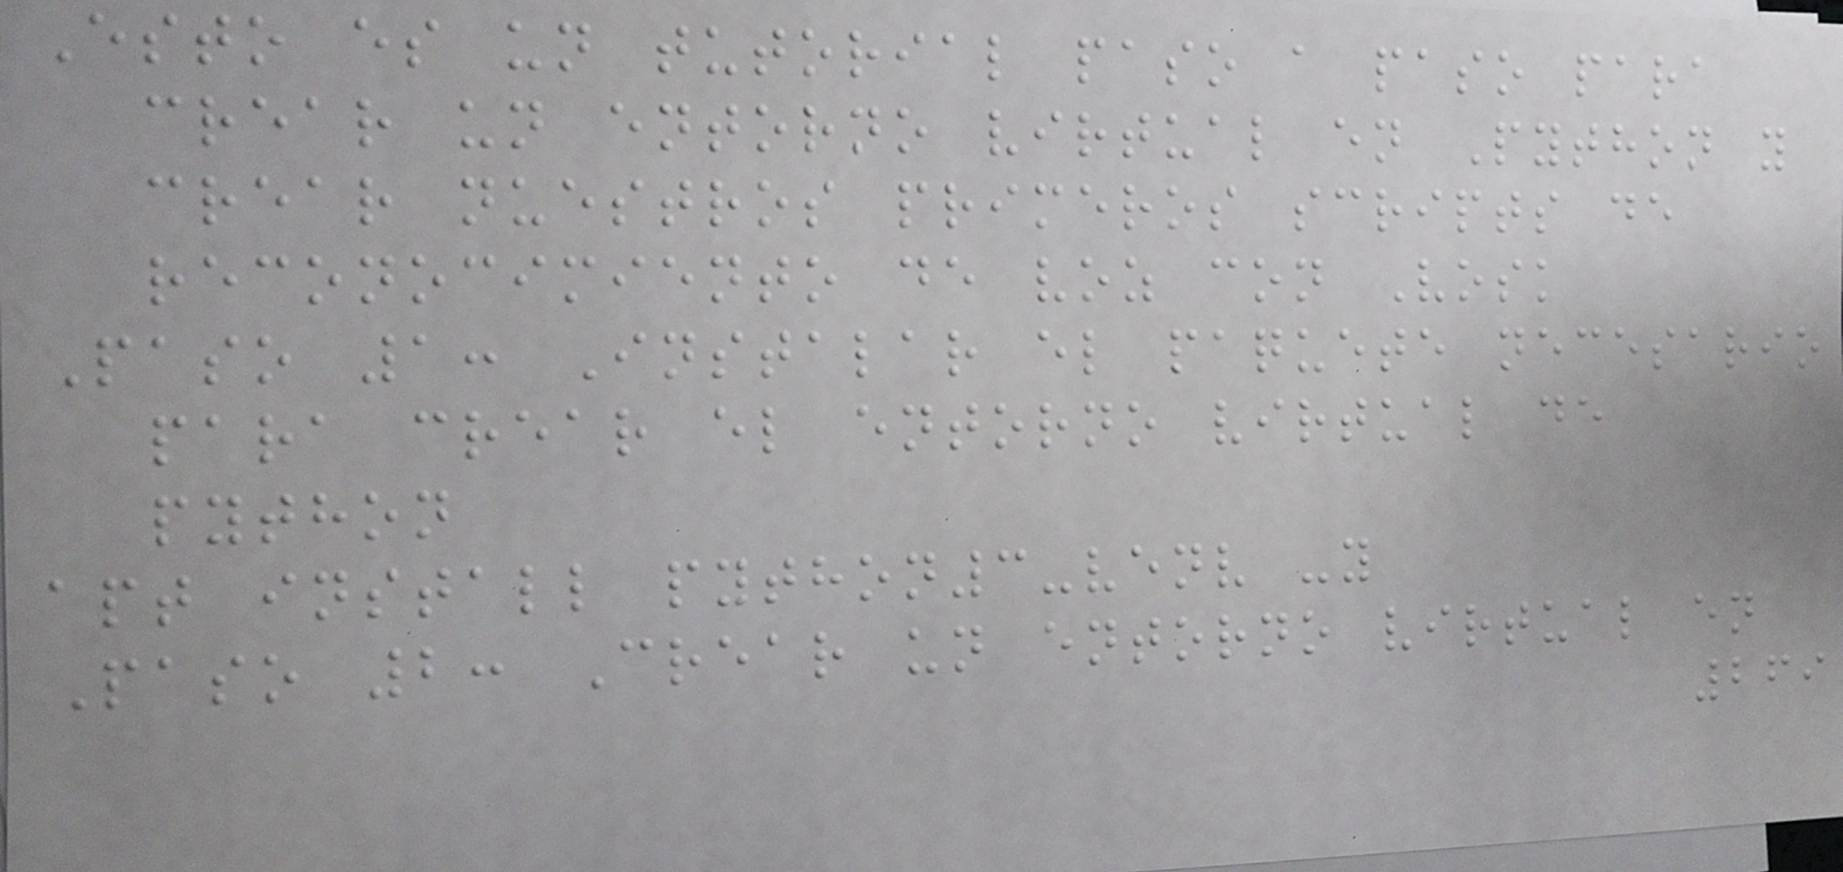Esto es un tutorial paso a paso para
crear un entorno virtual en Python y
crear nuestros primeros scripts de
reconocimiento de voz con Vosk
Paso 1: Instalar el paquete necesario
para crear el entorno virtual de
python
apt install python3-venv -y
Paso 2: Crear un entorno virtual en
269
